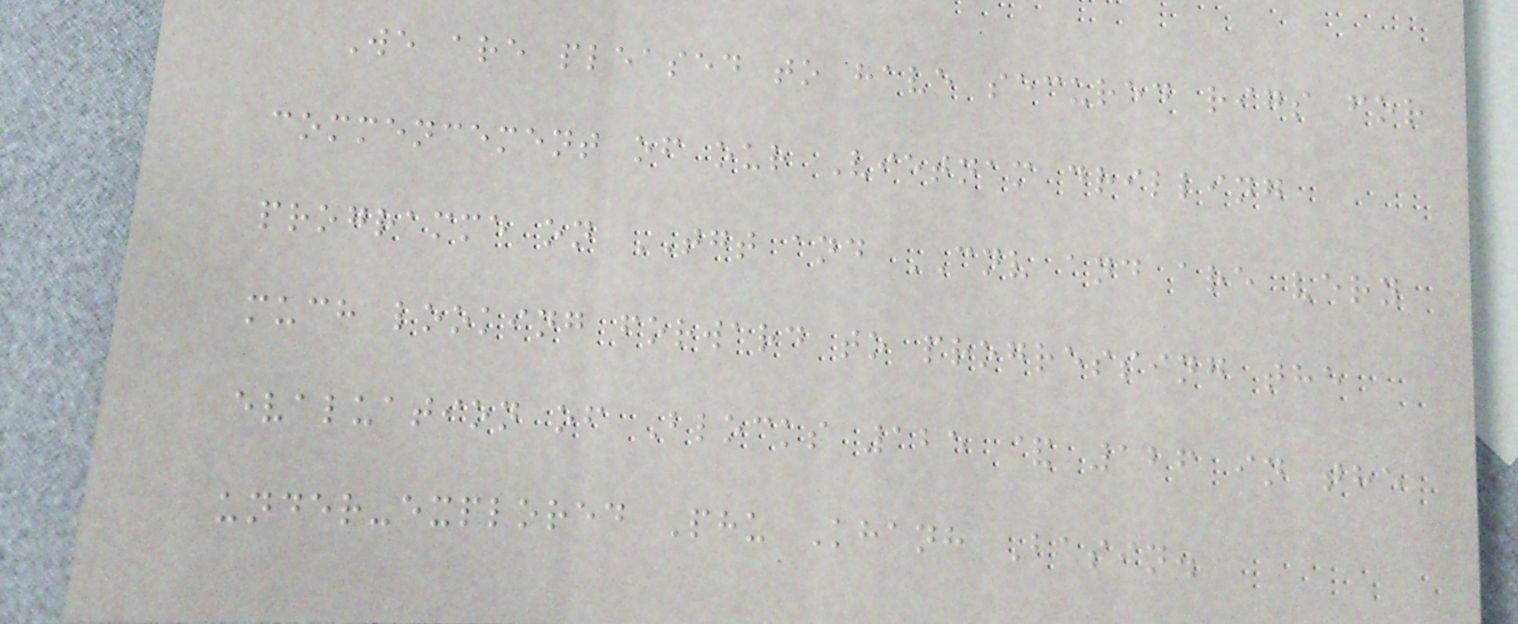We are pleased to have secured rigs for
commencement of our Vietnam drilling
programme on TGT and CNV and are very
much looking forward to progressing the
evaluation of Blocks 125 & 126 in the
under-explored Phu Khanh Basin.
